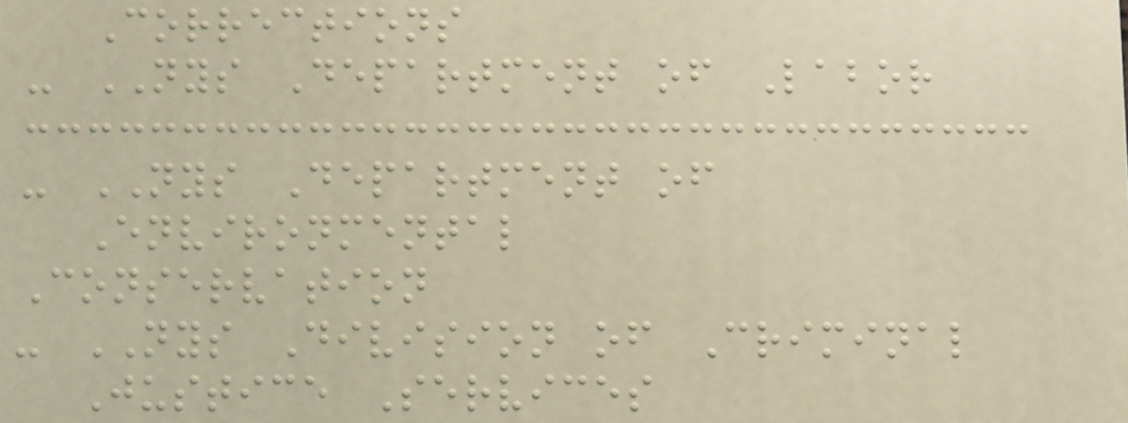Corrections
- NYS Department of Labor
- NYS Department of
Environmental
Conservation
- NYS Division of Criminal
Justice Services
